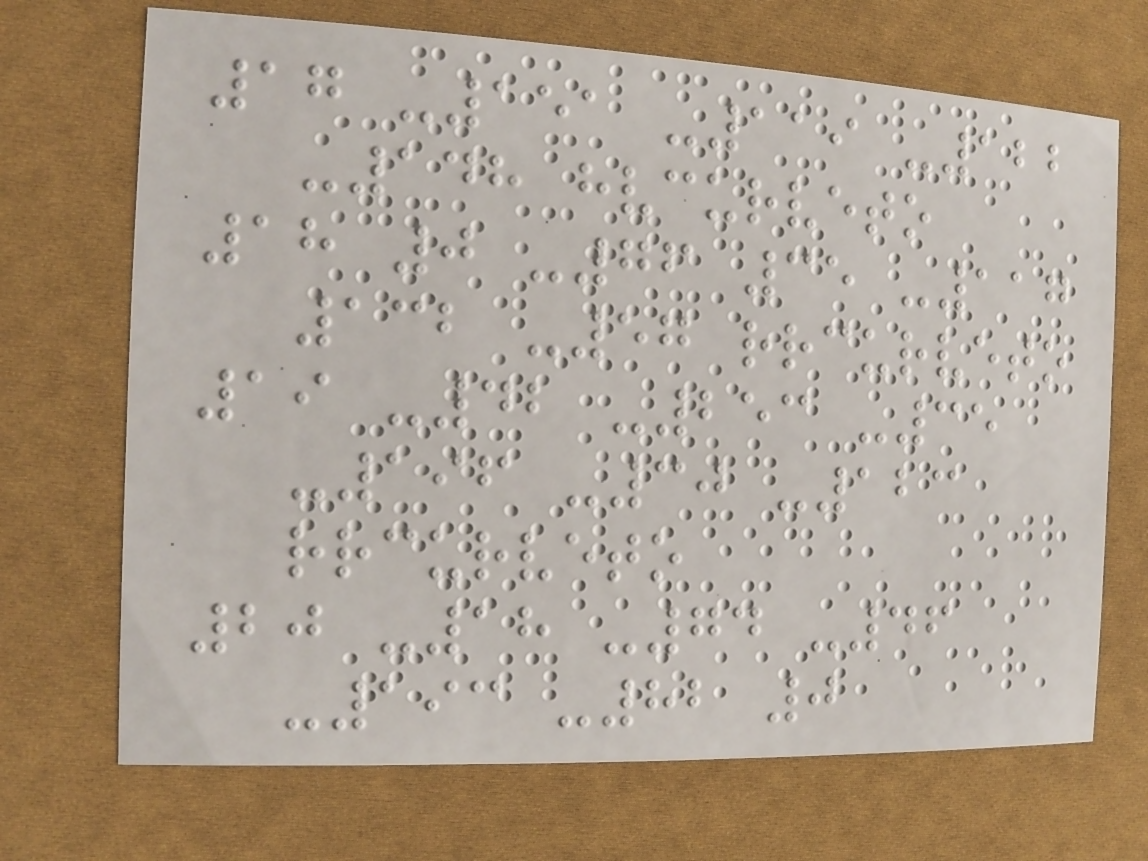17 -151 -119 -122
-148 hvcurveto
18 0 -76 35 -117
132 -57 rrcurveto
19 -42 -253 -35
-196 -30 -123
rrcurveto
20 -18 -74 -46
-193 -82 0
